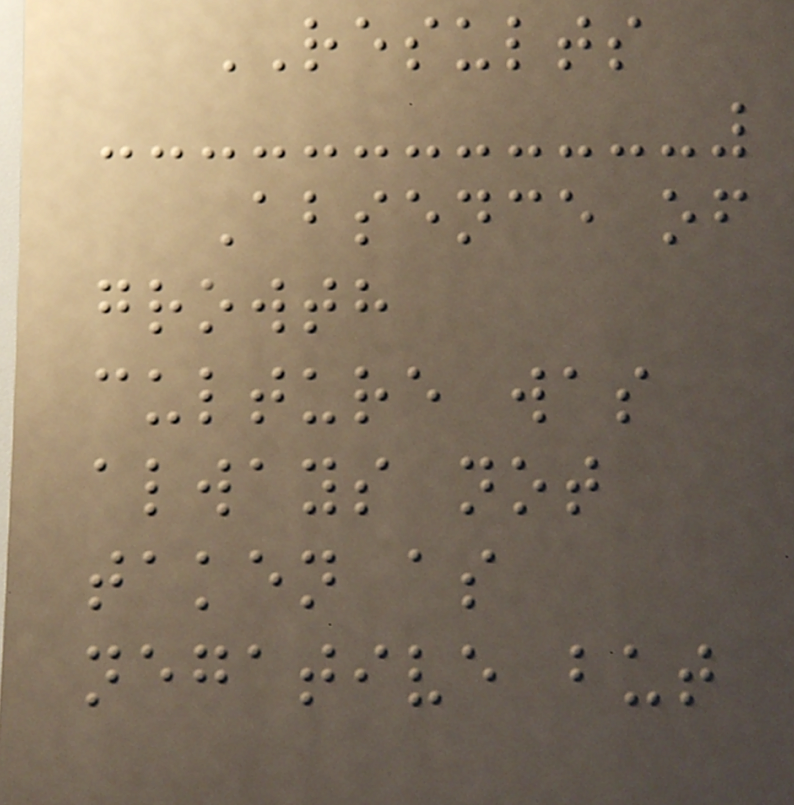RESULTS
Absence of
growth
culture was
always not
taken as
negative but
